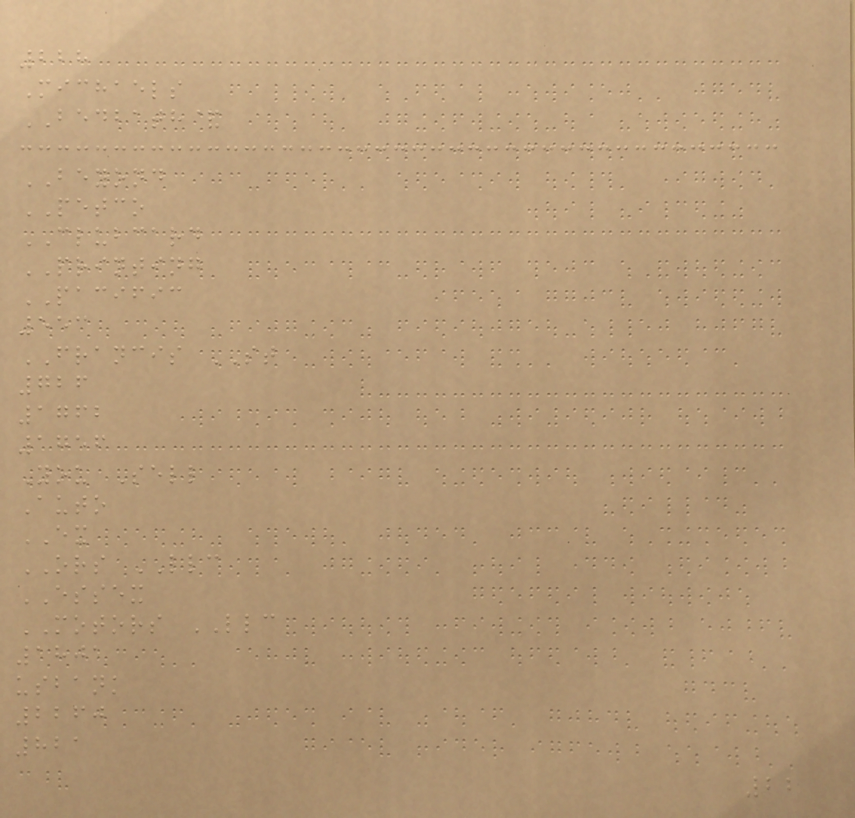228
Michaels
BEDBATH&
BEYOND
PETCO
CLUBCARD
PRINTING
PACIFIC
553
FRANCIS ST
726
1762
1756
You Sell
Auto
EX
ORS LLC
ESSEX
MOTORS LLC
1801
usbank
2260
821
22
